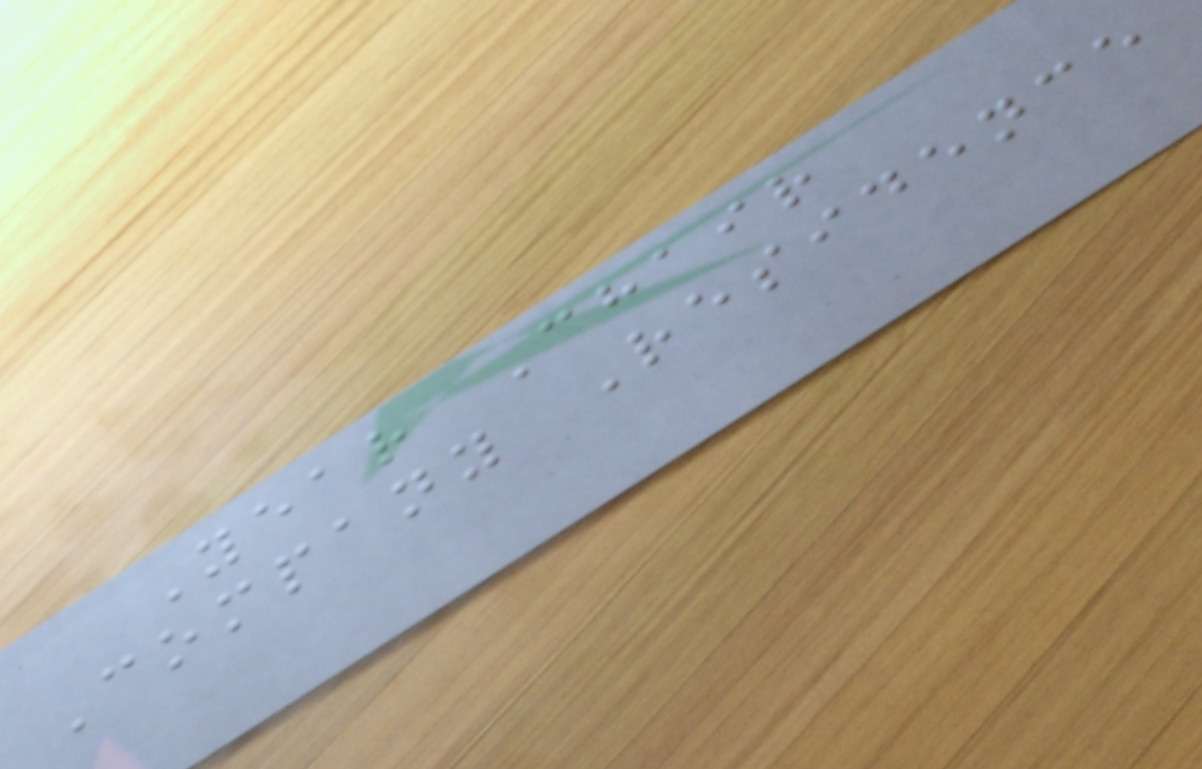Year Chair
Company Residence
